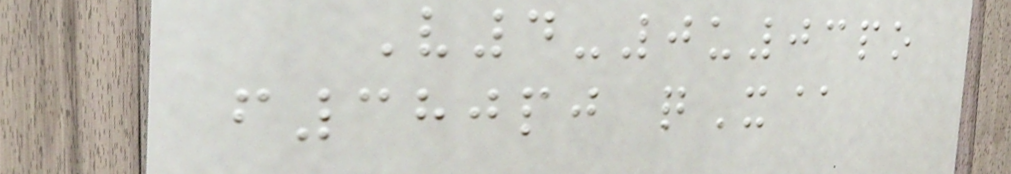V4-0u03po
f380pj qX@
